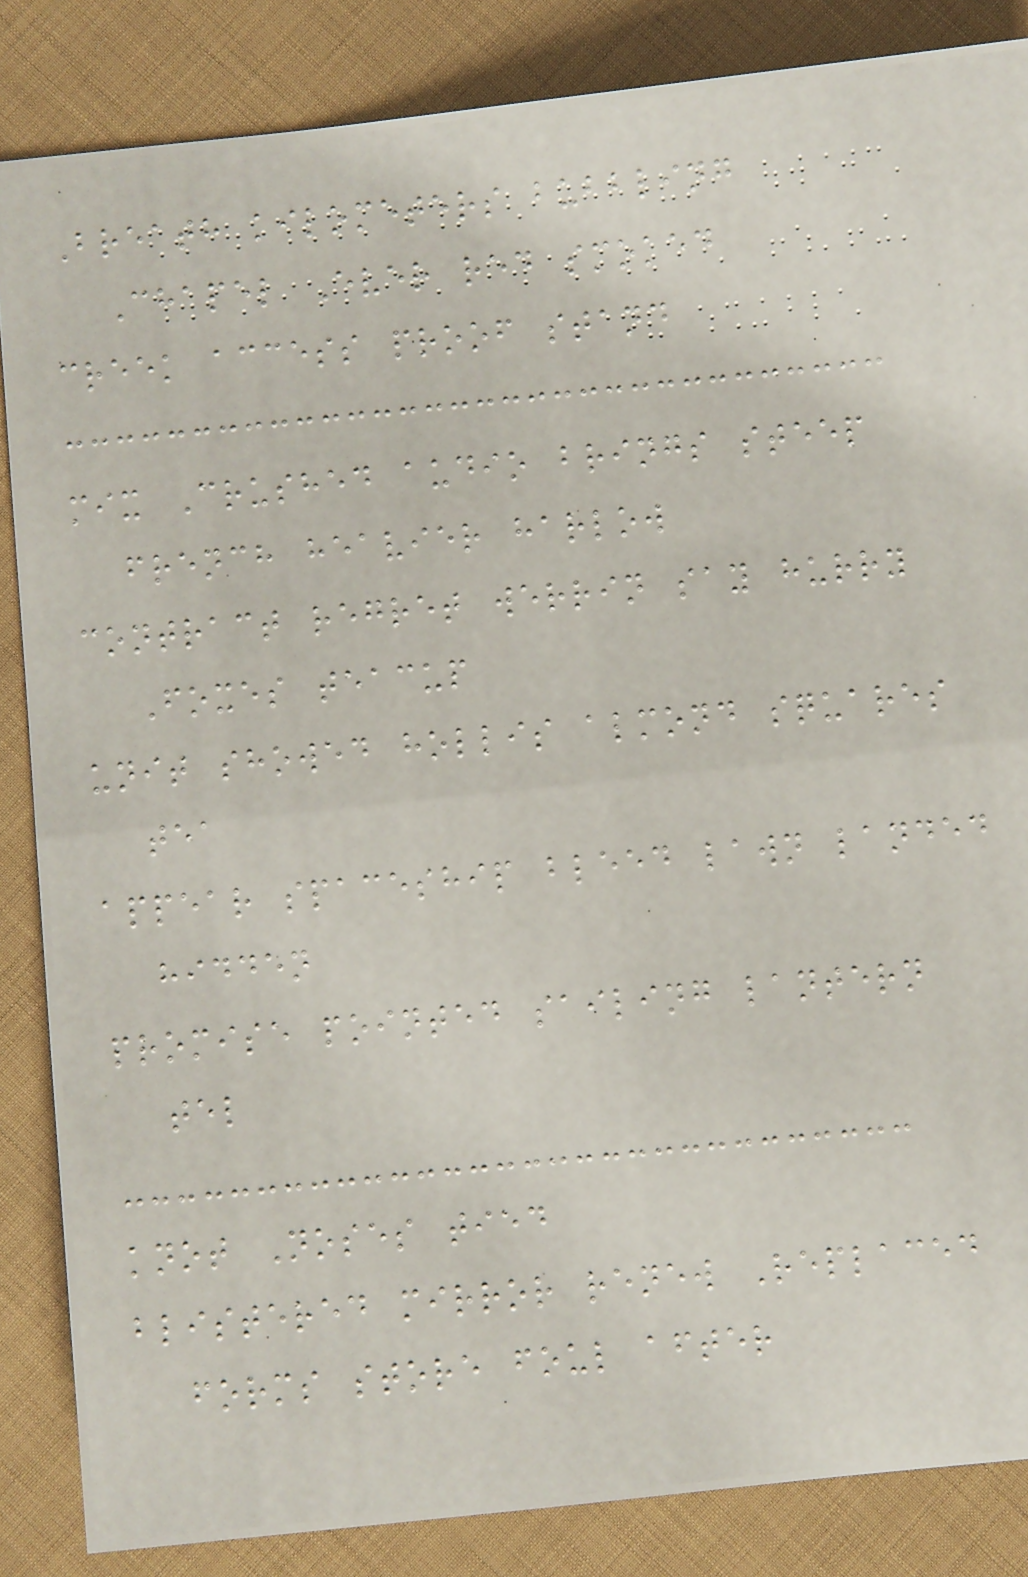Breath kilometers bubbling
Chapel Ever red smoked
creek access proof stand
mix Crushed audio brings steep
french heavier harlow
contract regret werrin say hurry
Foxes teacup
unit showed hollis almond squares
tea
appear spaceship bleed lawn landed
hidden
promise pointed sailing lantern
tel
knot Noses tied
blistered mirror renew Replaced
forms store foul after
